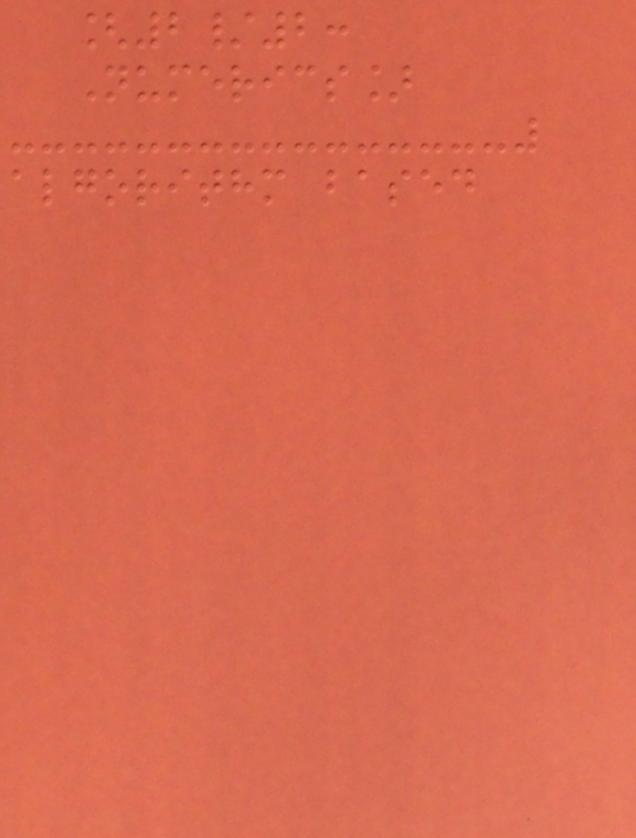[2/2:
Numerics]
algorithm based
